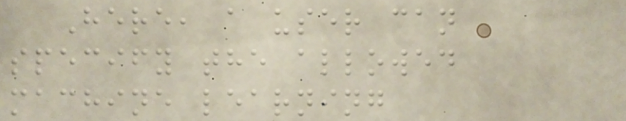Here, a user can
specify the allowed
machine learning
